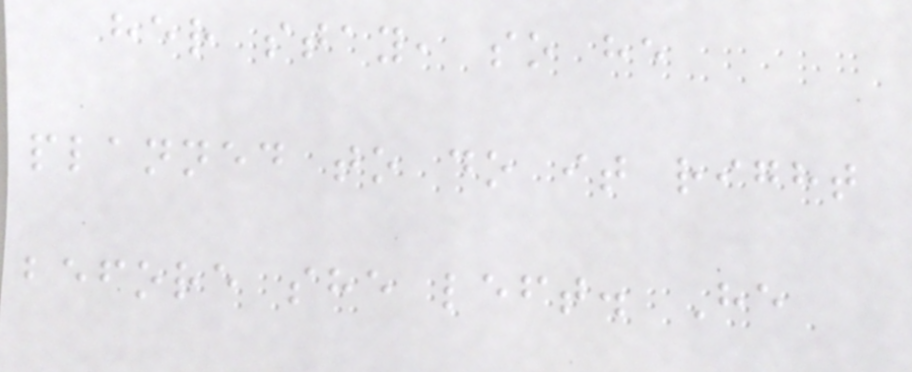her stay, so he
planned to do it right
before she left. He
